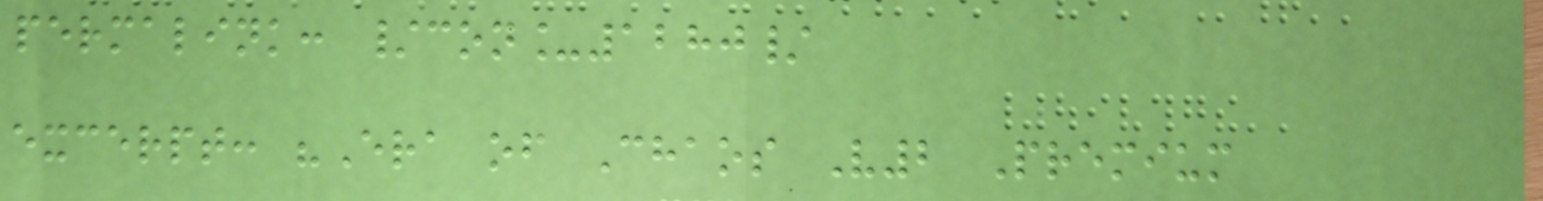permalink: /con_1280/
excerpt: "Era of Chaos V2 Premium
